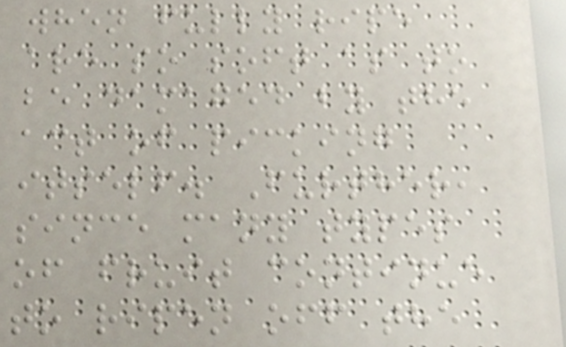when fully ripe
are so soft as to
be damaged by the
act of picking
itself. Further,
since many types
of fruit continue
to ripen off the
